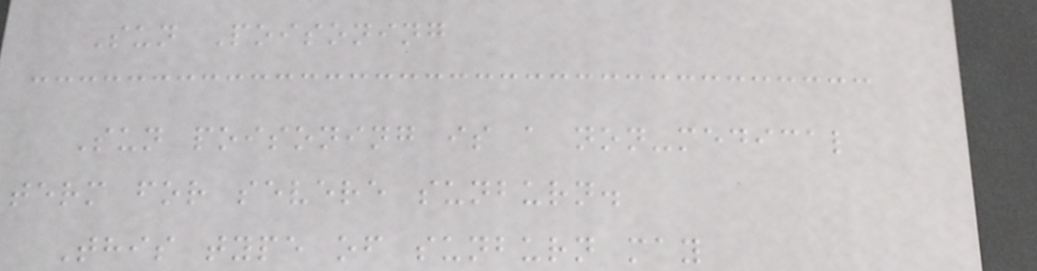Sun Poisoning
Sun poisoning is a non-medical
term for severe sunburn.
This type of sunburn may
